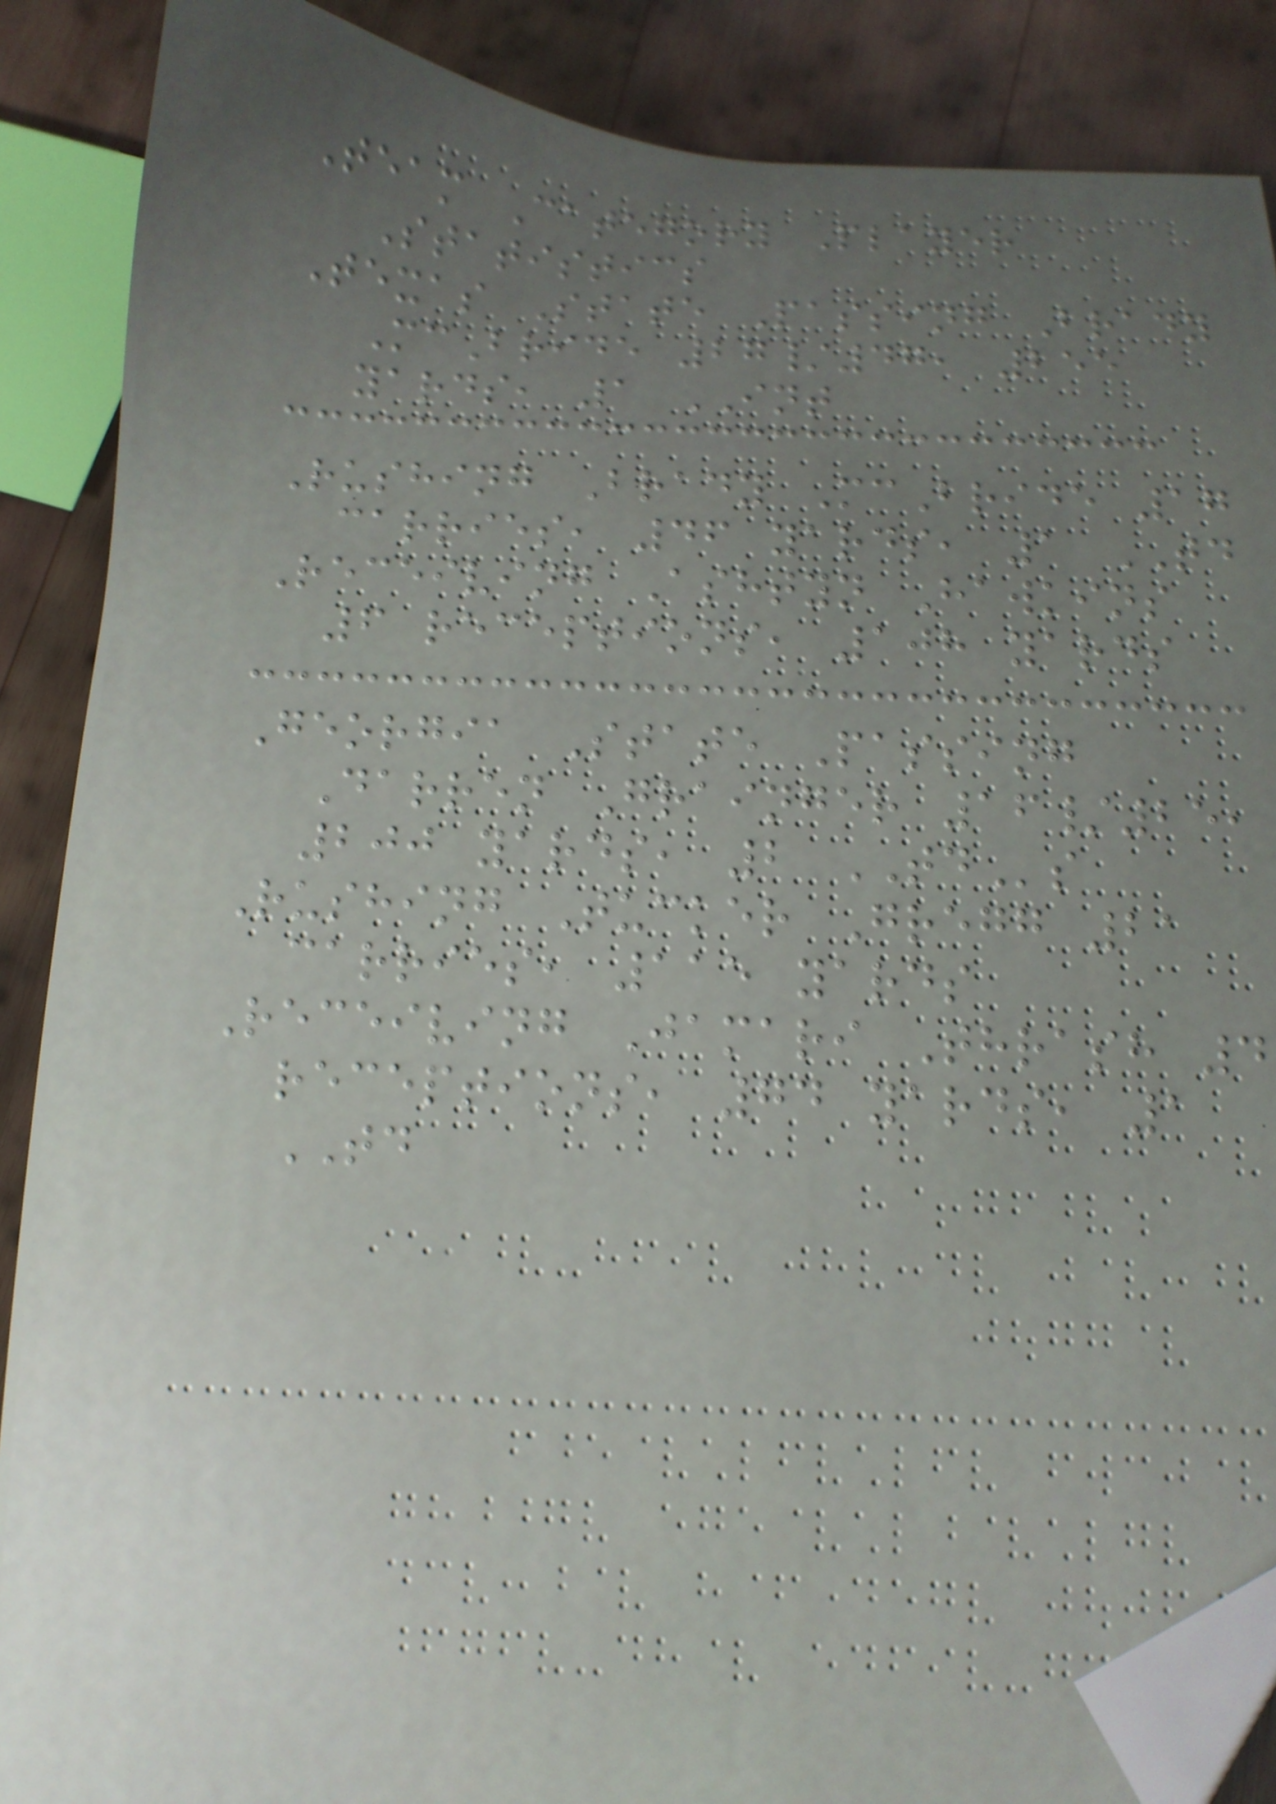Team Category Player
Statistics
Texas State Passing Brady
McBride 27/47, 255
yards, 1 INT
Rushing Brady McBride 17
carries, 46 yards, 1 TD
Receiving Ashtyn Hawkins
6 receptions, 108 yards
Georgia State Passing
Darren Grainger 16/25,
200 yards, 2 TDs
Rushing Tucker Gregg 21
carries, 115 yards
Receiving Jamari Thrash 4
receptions, 74 yards, 1
TD
